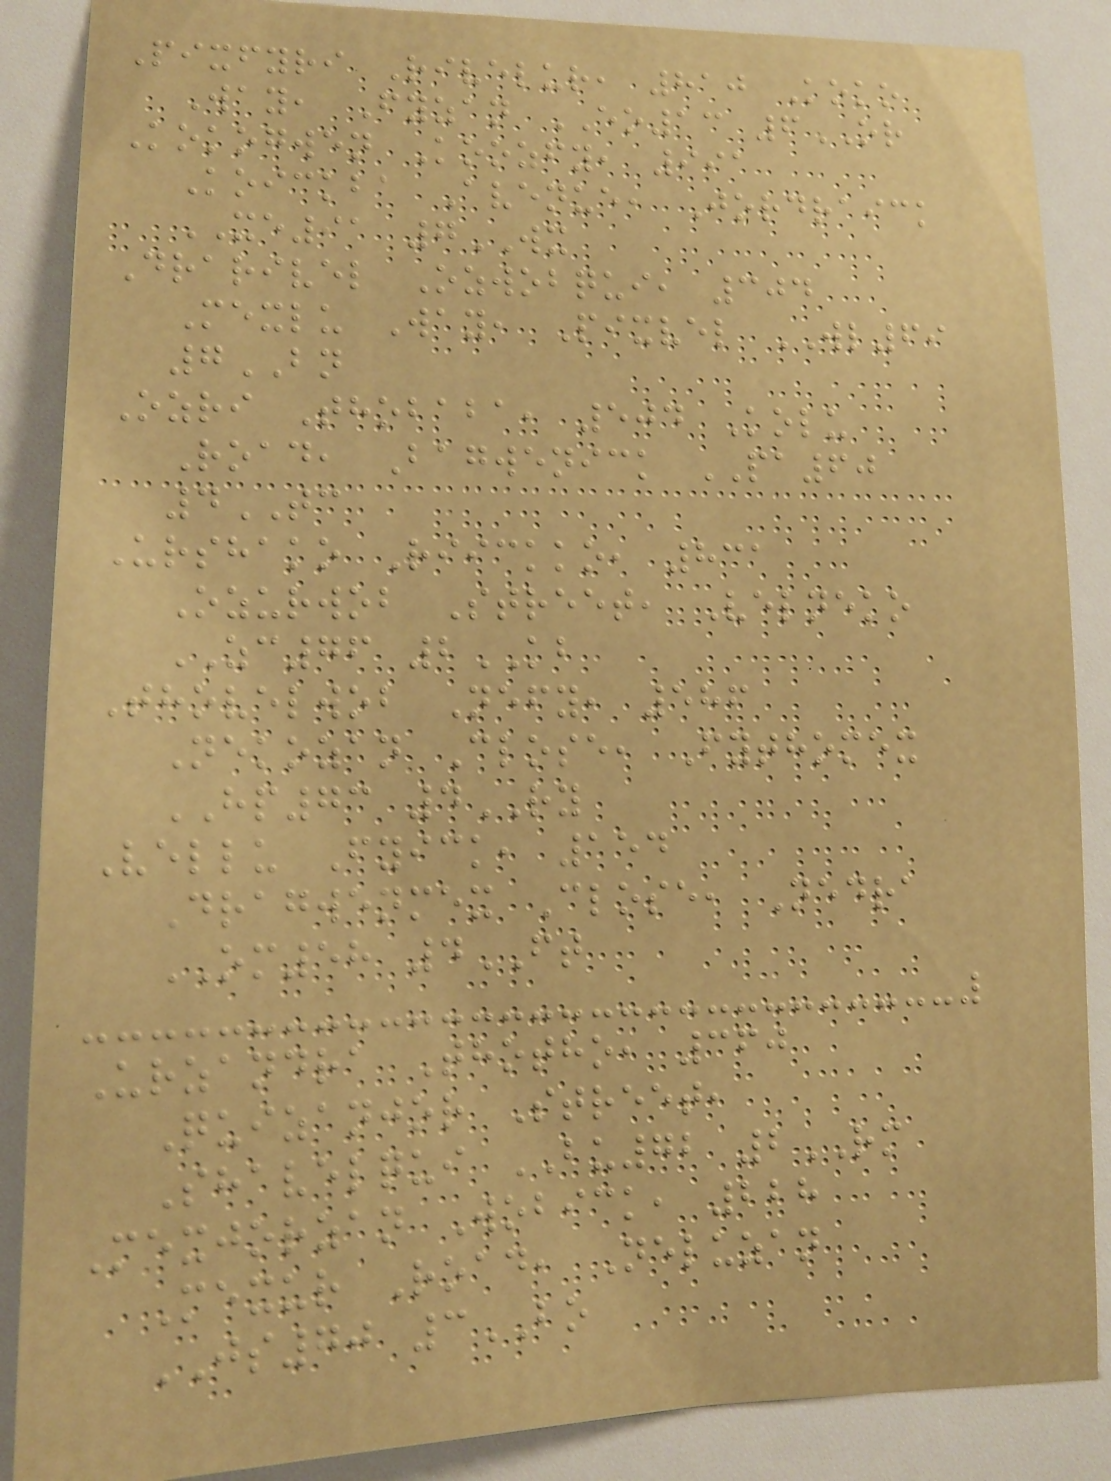Pixfyri Rivelur, 810 Koko
Way, Fyzan EO13 6OR
Kokogwen Koozfy, 991
Koickba Avenue, Jordraick
XE91 7WX
Drarivel Ozwobqui, 304
Mexlu Way, Pixvel WL69
7BN
Ozri Thobaba, 504 Kolu
Road, Bagwenick PA60
4TC
Urshako Riickko, 831
Ozurwob Street, Velneko
ZC76 2KB
Thovelwob Nefy, 586
Nekozan Close, Fythomex
HP73 4RY
Vellu Fyick, 154
Dragwenmex Close, Nedra
OM58 4FT
Urzandra Thotho, 360
Quizanjor Street,
Shavelqui BU72 2RM
Mexjorzan Wobick, 228
Mexur Road, Neluzan
JS70 3BO
